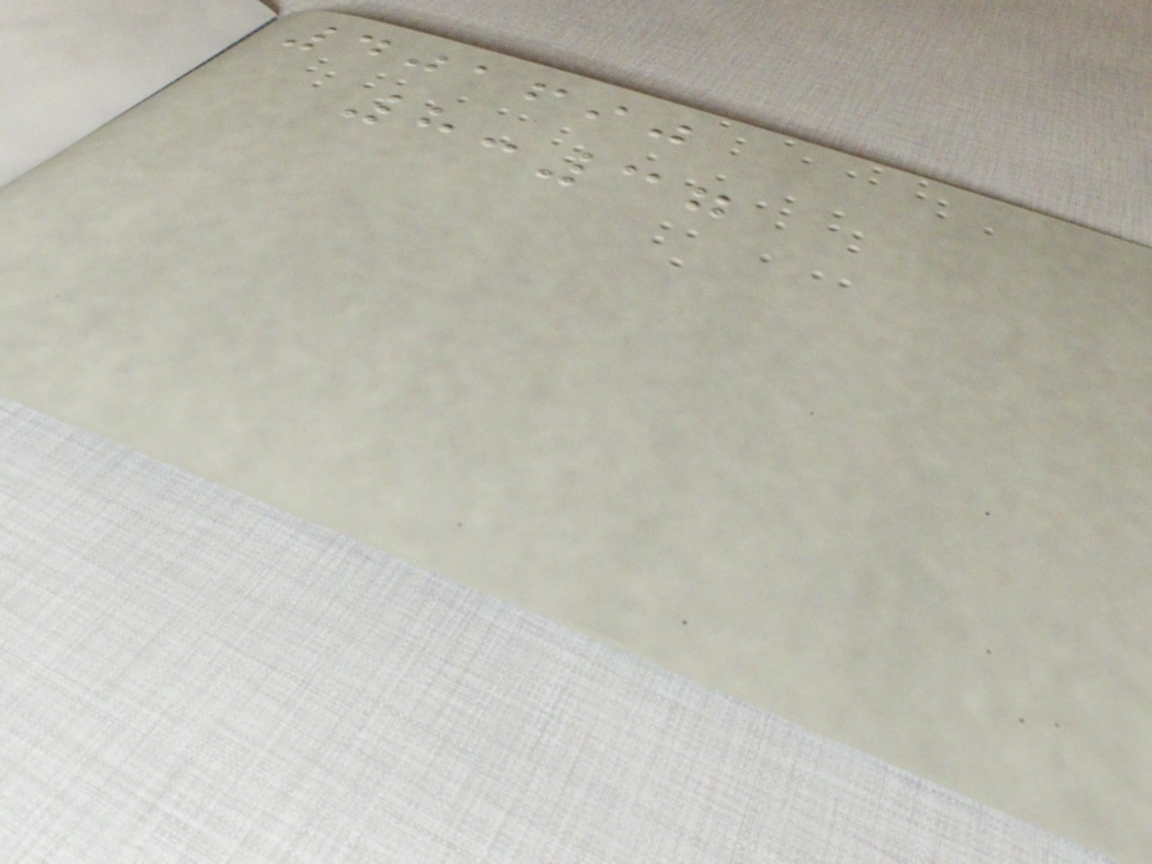401690
8:37
